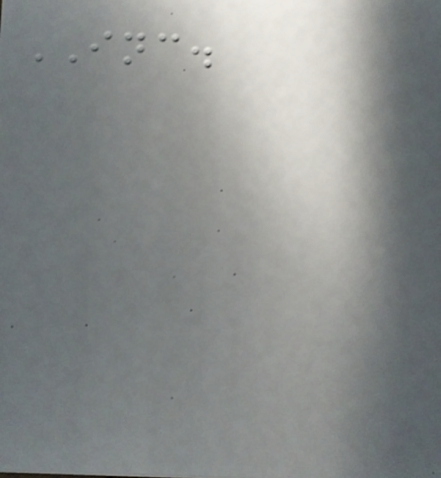INC.
